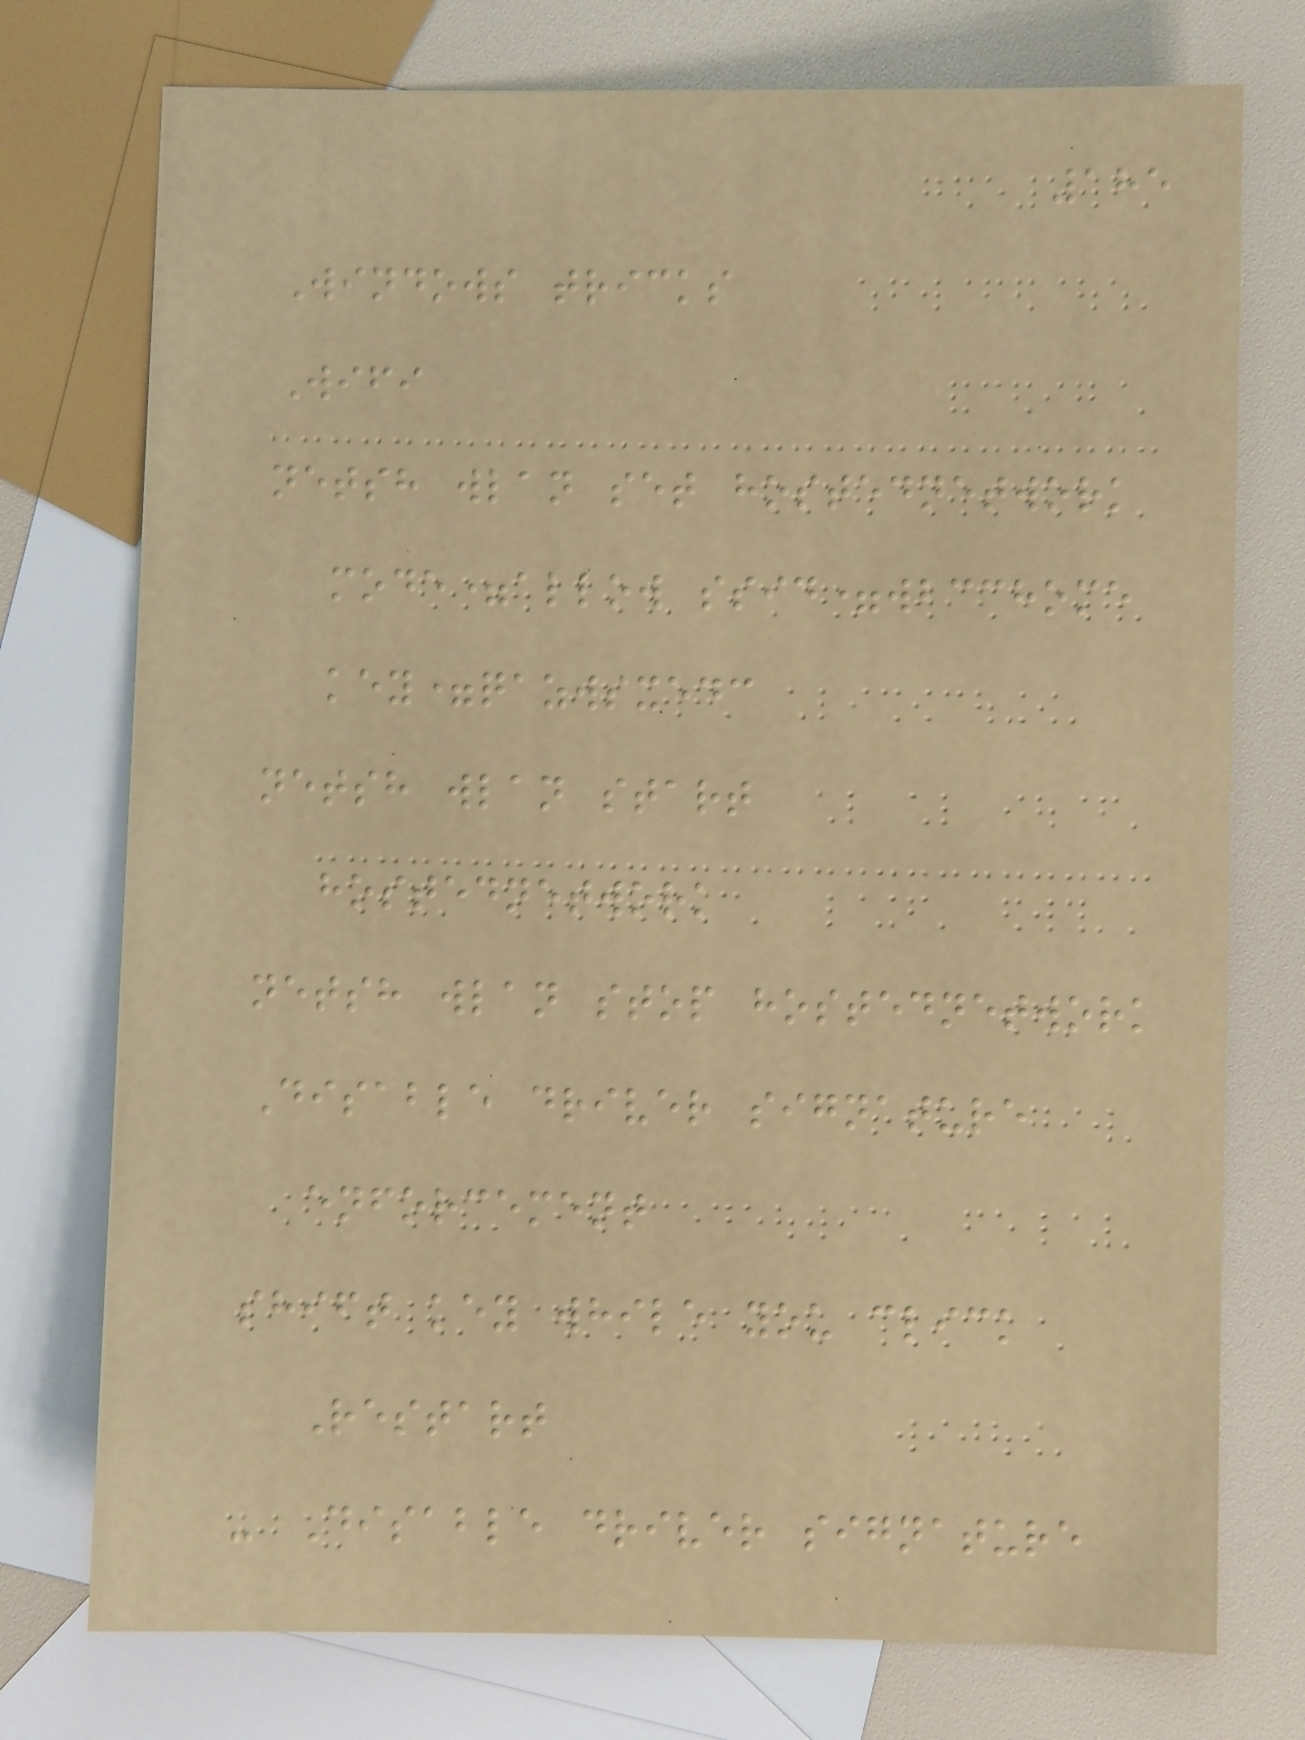185
Windows tricks
Wifi
netsh wlan set hostednetwork
mode=allow ssid=wbcchome
key=qazwsxedc
netsh wlan start
hostednetwork
netsh wlan stop hostednetwork
Disable driver signature
enforcement
shift key while you click
Restart
- Disable driver signature
